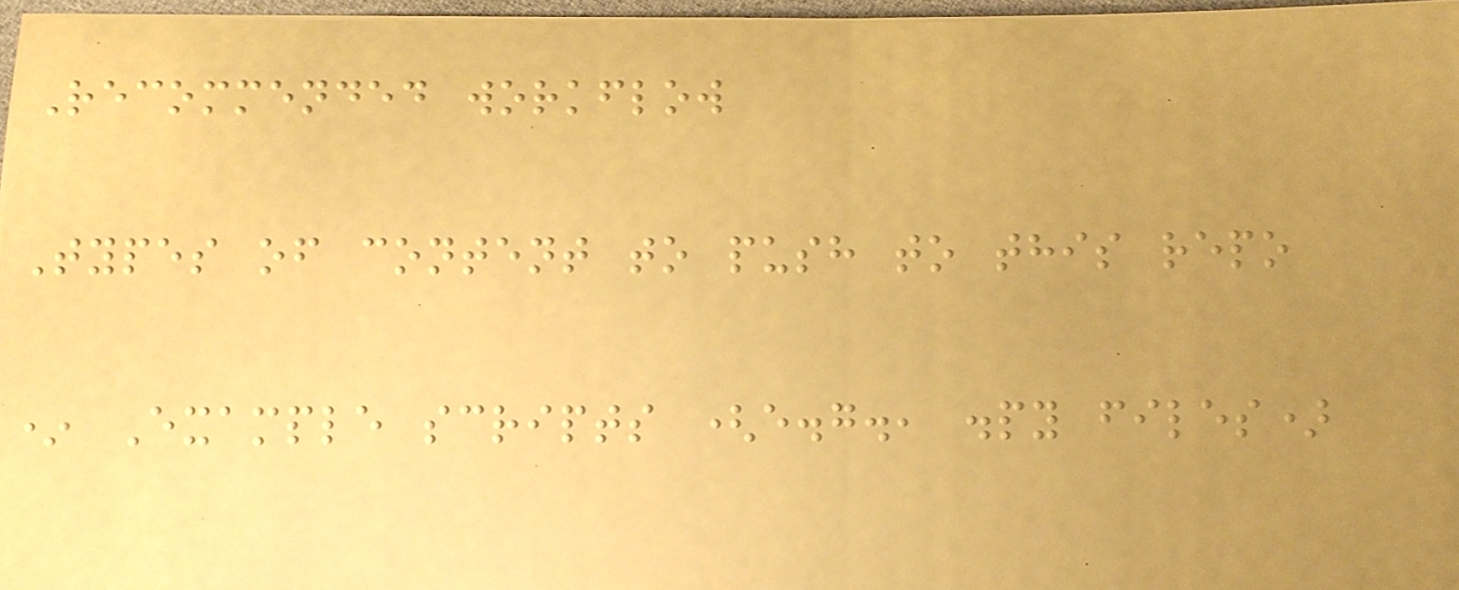Recommended workflow
Types of content to push to this repo
* Example scripts (e.g., .py files)
